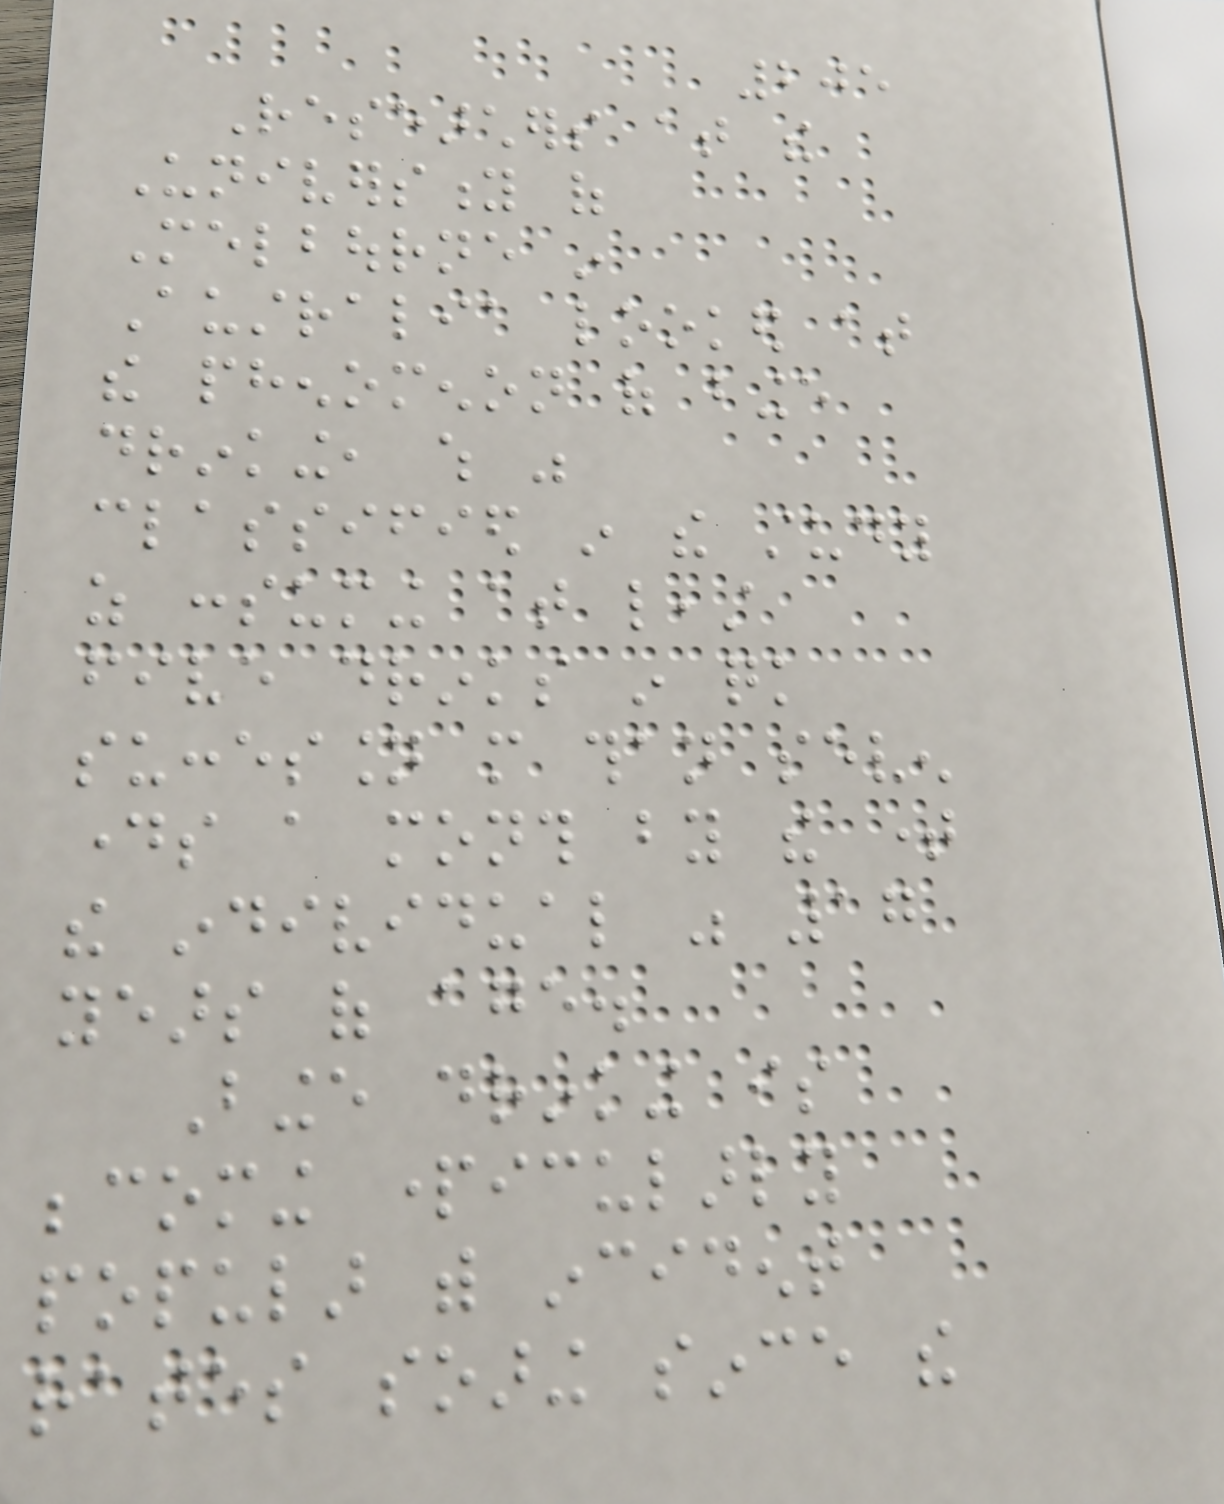205
Researchers at the
University of
Melbourne in
Australia looked at
the phenomenon of binge
drinking, which was
classified in the study
as consuming at least
five drinks in quick
succession more than seven
days a month by the time
the individual was 17
years of age.
Binge drinking is
becoming particularly
popular with incident
rates soaring since the
